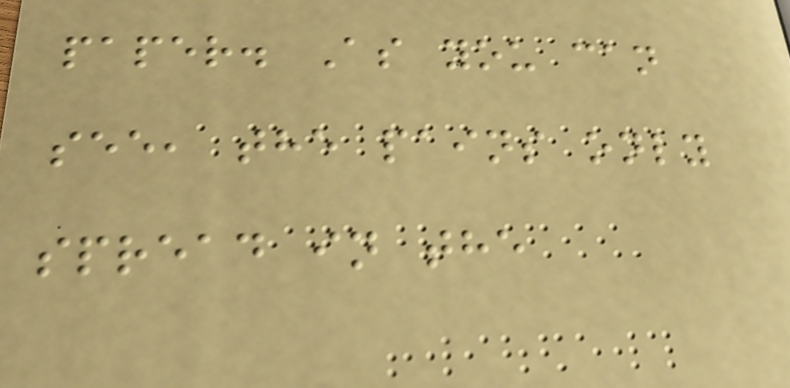paper. As you can
see, the pains only
spread in the
